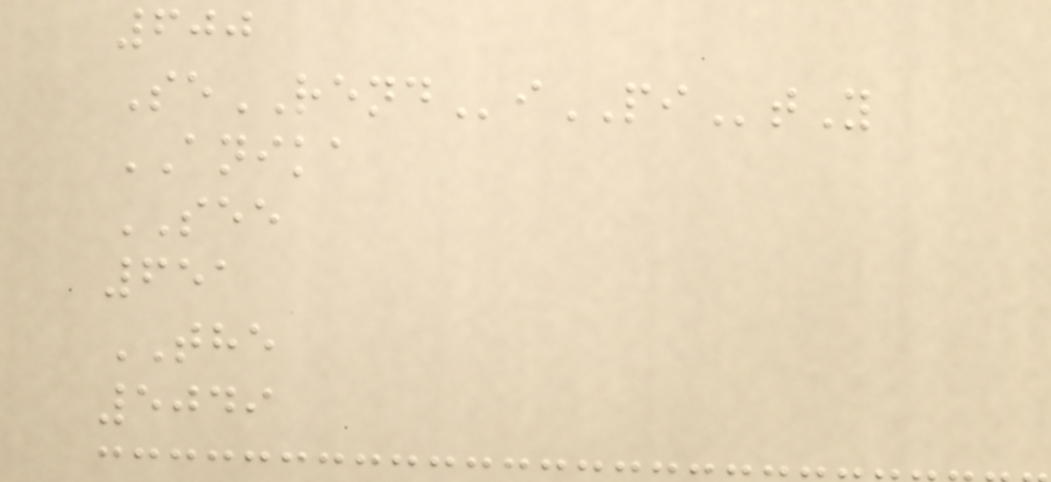600
SeRENDiPItY
ANIKA
SEE
651
THE
5049
